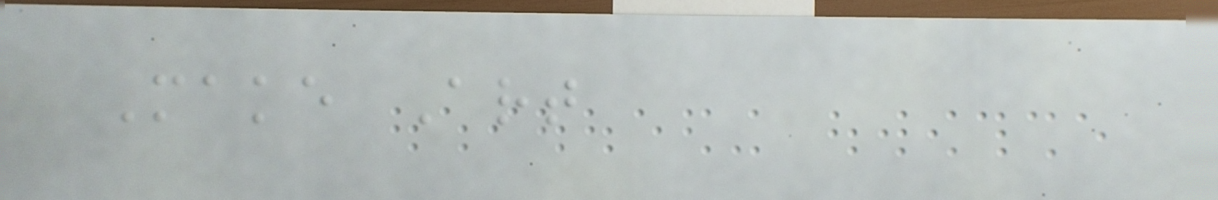Make Art
